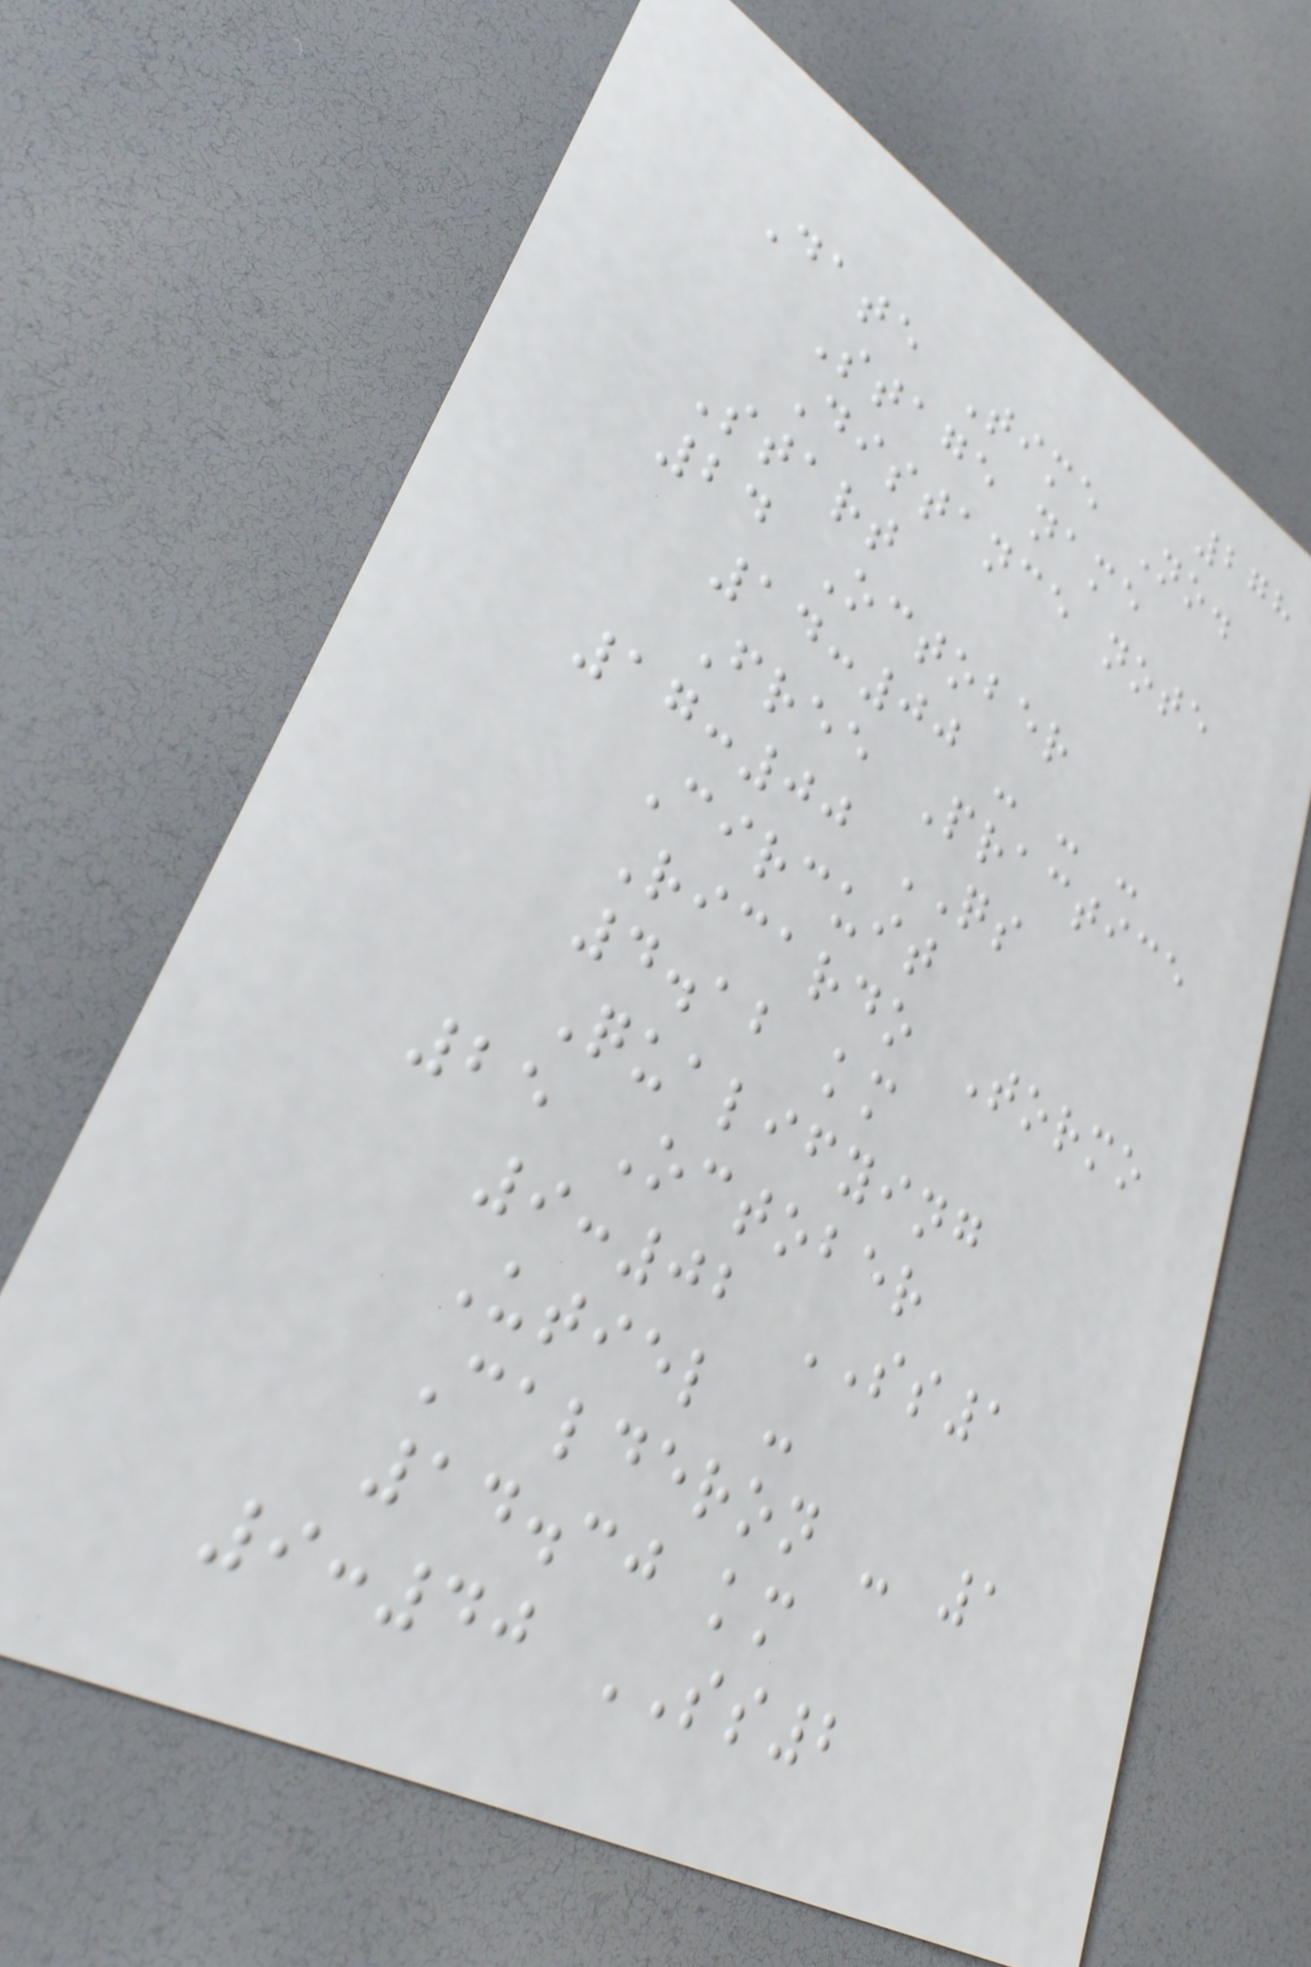278
Date Time No.
Stage name
Distance note
Start
24 October
14:00 - - -
Free Practice
17:00 QS
Circuit
Ricardo Tormo
4.12 km
Qualifying
25 October
9:02 SS1
Utiel -
Calderon - 1
14.30 km
9:40 SS2
